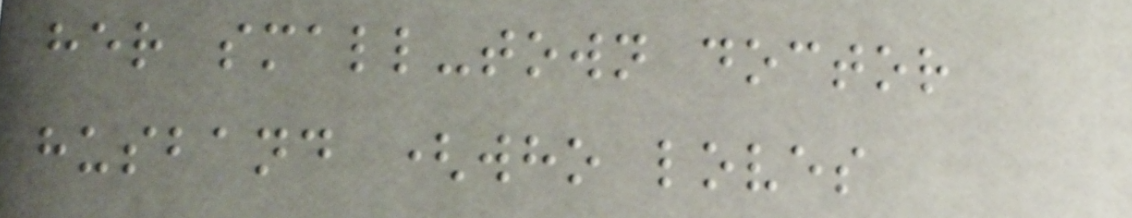her small-town doctor
husband (who loves
